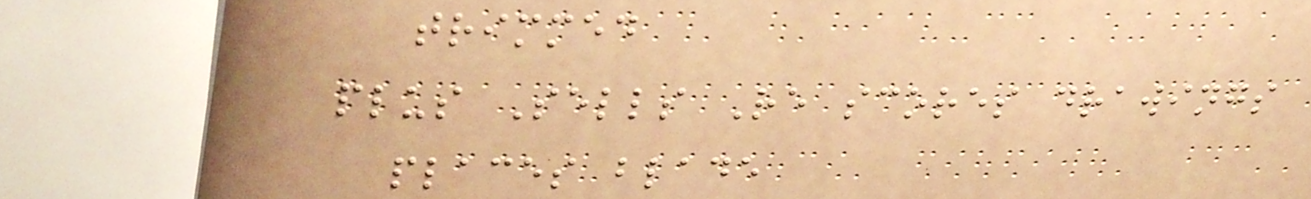trimmed
plus Sells Re scores drawings
places blade
